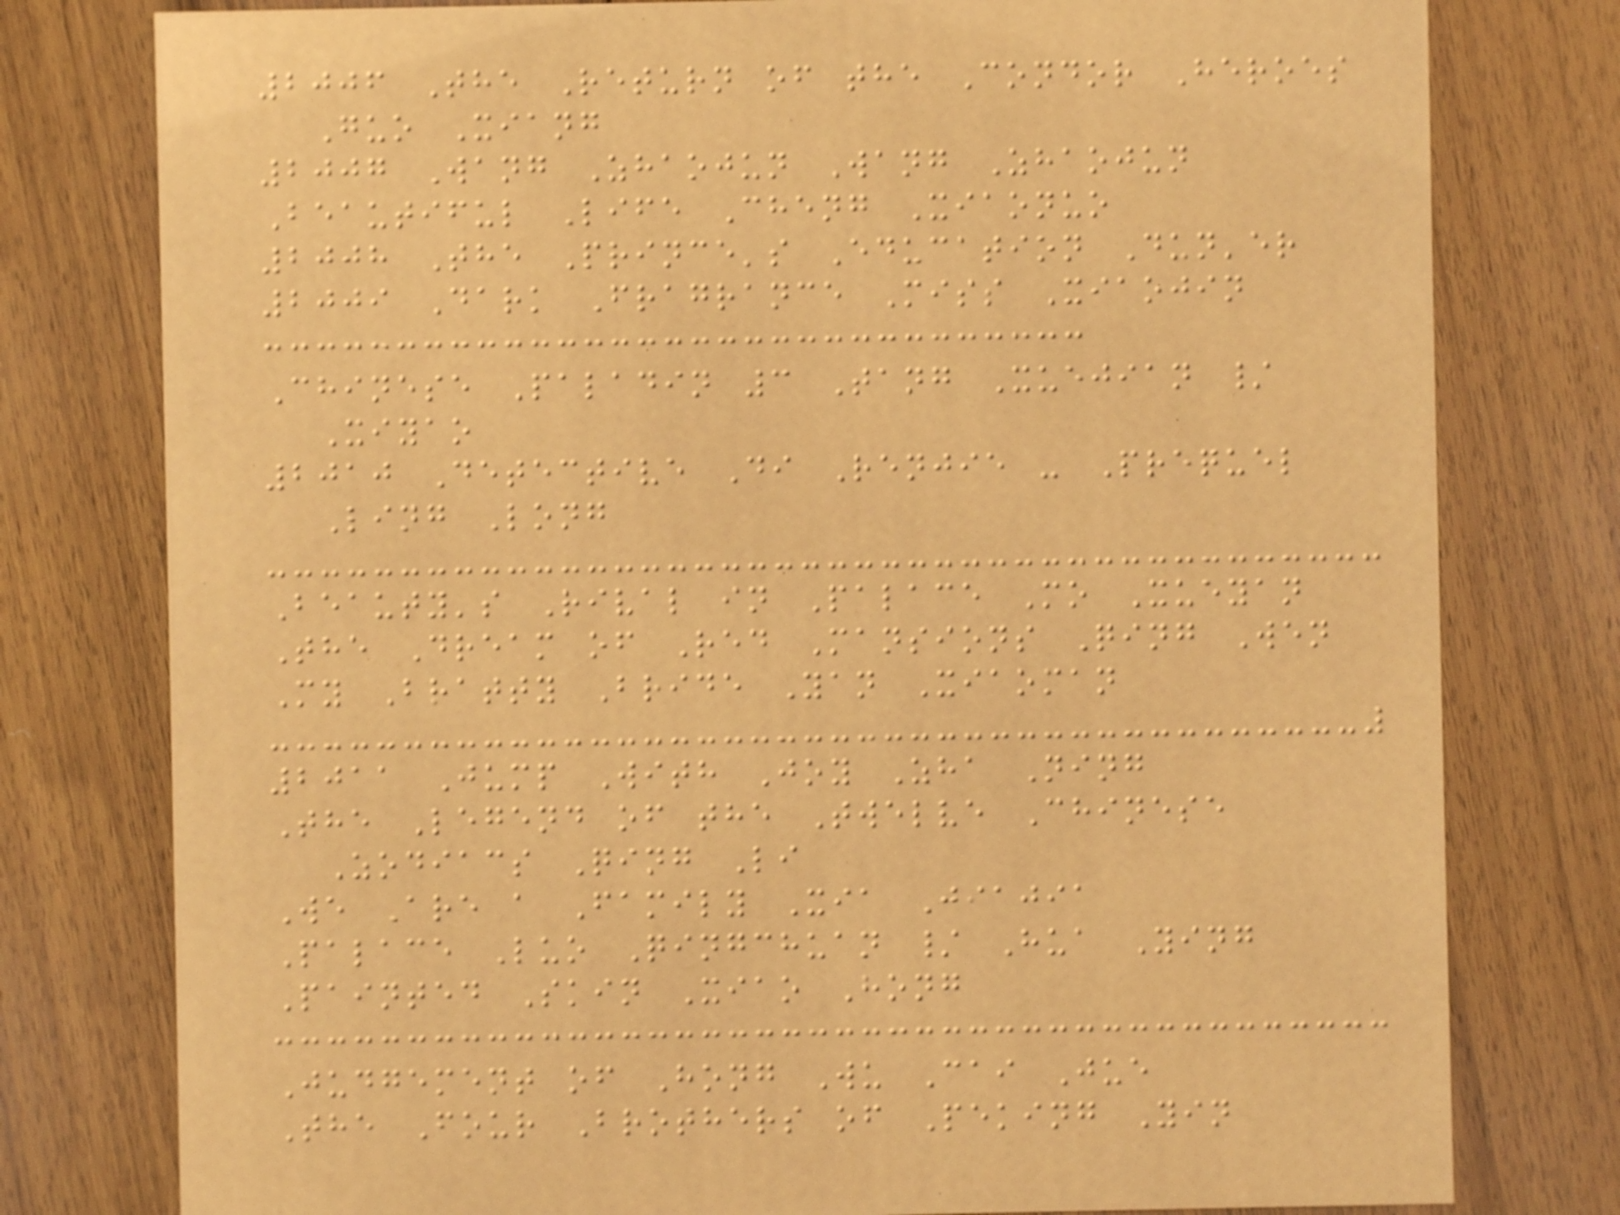2006 The Return of the Condor Heroes
Guo Xiang
2007 Wang Zhaojun Wang Zhaojun
Beautiful Life Cheng Xiaonuo
2008 The Prince's Education Dun'er
2009 Dark Fragrance Miss Xiaojin
Chinese Paladin 3 Tang Xuejian /
Xiyao
2010 Detective Di Renjie - Prequel
Ling Long
Beauty's Rival in Palace Mo Xueyan
The Dream of Red Mansions Qing Wen
My Bratty Bride Yan Xiaoman
2011 Jump With Joy Zha Ning
The Legend of the Twelve Chinese
Zodiacs Qing Li
We Are a Family Xia Jiajia
Palace Luo Qingchuan / Hua Ying
Painted Skin Xiao Hong
Judgement of Hong Wu Cai Jue
The Four Brothers of Peking Yin
